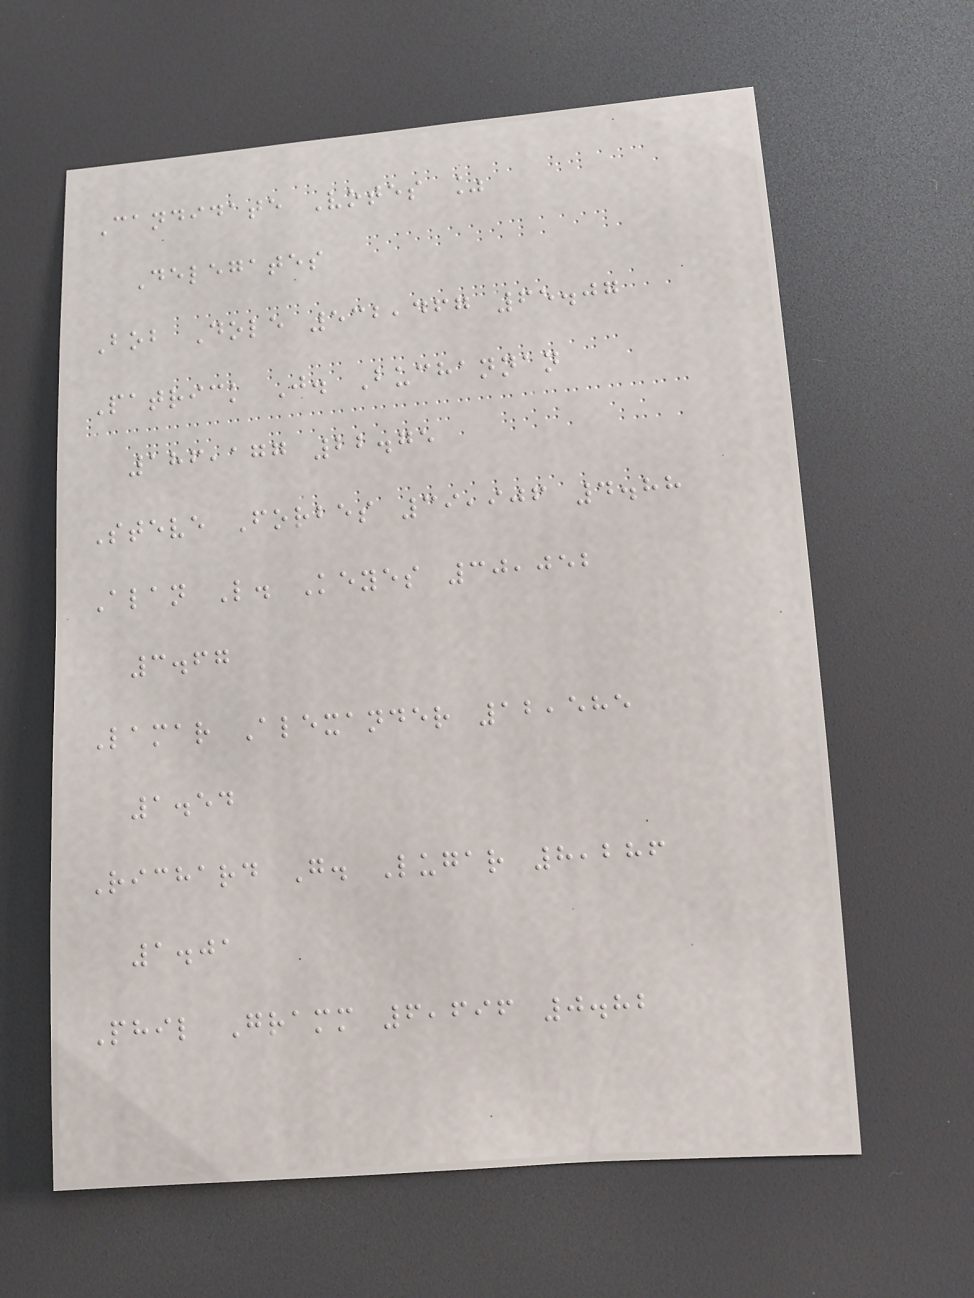Candidate Votes %
Delegates
Bob Dole 532,467 65.07
Patrick J. Buchannan
186,177 22.75
Steve Forbes 39,906 4.88
Alan L. Keyes 30,052
3.67
Lamar Alexander 12,585
1.54
Richard G. Lugar 8,286
1.01
Phil Gramm 6,696 0.82
